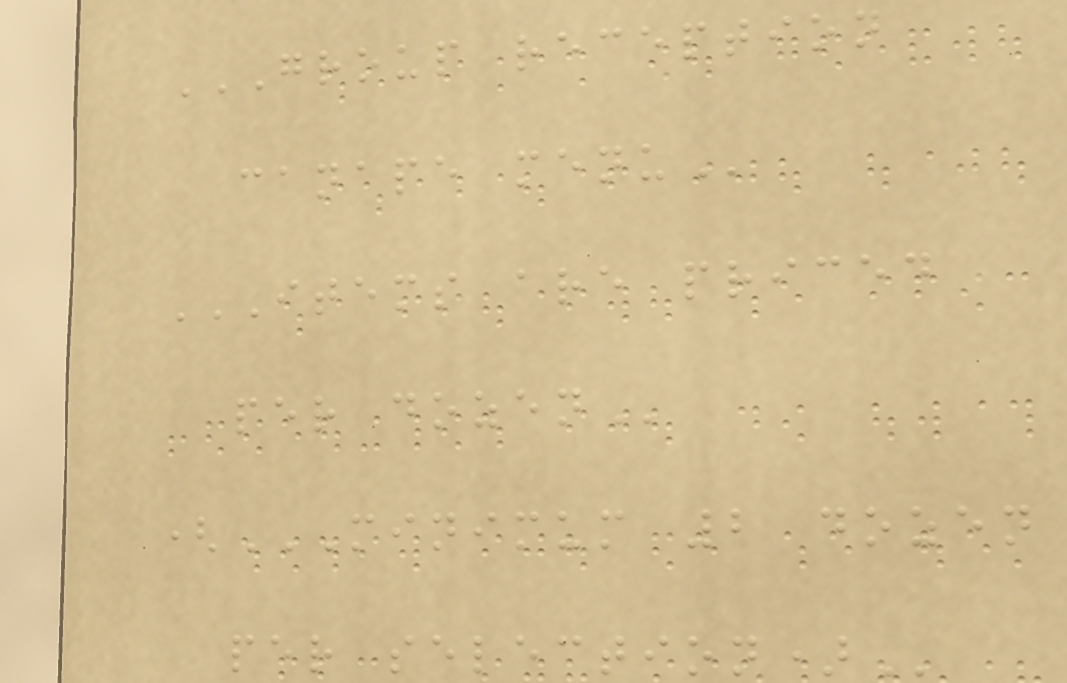GROUP RECEPTION
CANAPE MENU
ITEMS ARE PRICED
PER DOZEN
(MINIMUM 2 DOZEN
PER SELECTION)
